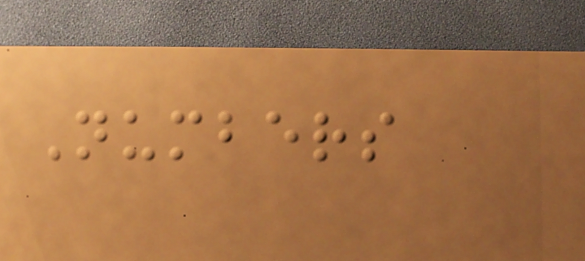Numbers
